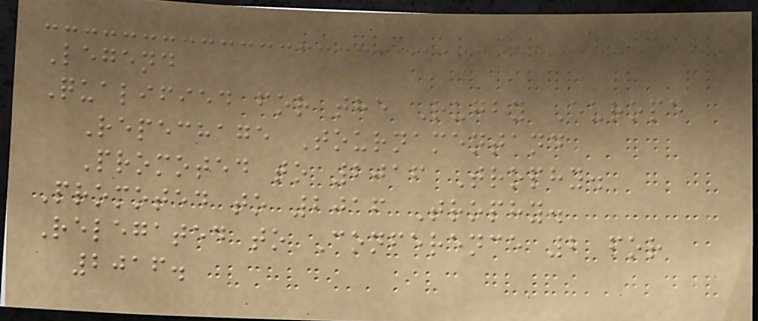Legend
Qualified for the Rugby Europe
Repechage Tournamentand
Promoted to 2016 Trophy.
Promoted to 2016 Trophy.
Relegated to Conference 2 for
2016.
